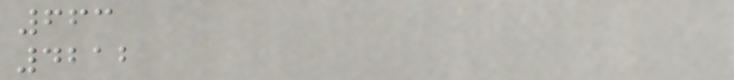663
4212
